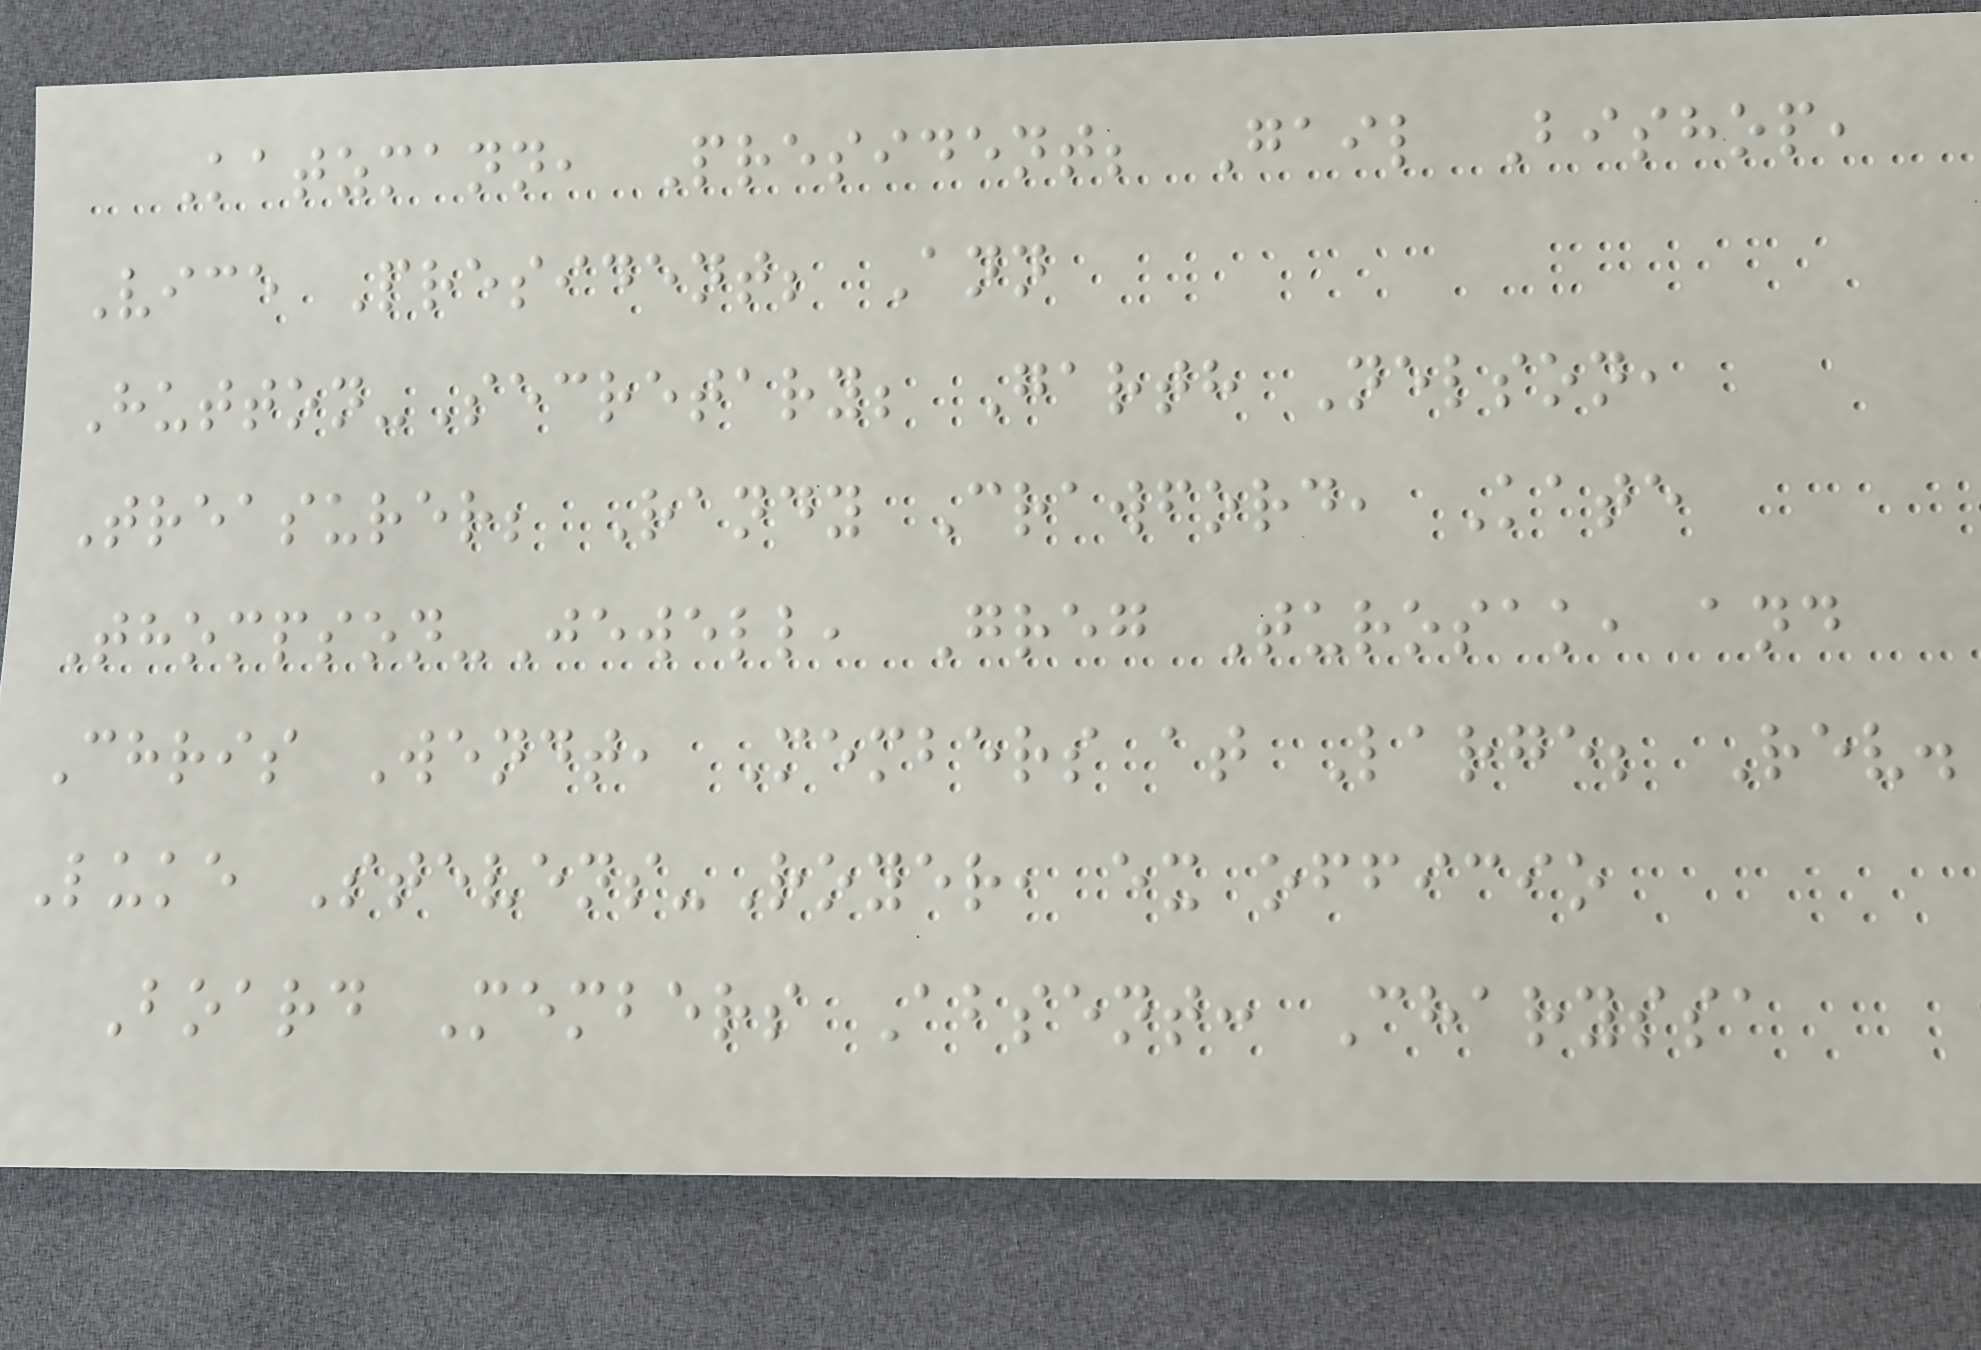Katzmann, President; Gail Bishop,
Vice President; Ann
Hutton-Secretary; Garth Nelson,
Treasurer; Randy Crawford, Kate
Thompson-Jewell, Greg Turosak, and
Chris Wendt, Members at Large; Rev.
Luke Stevens-Royer, ex officio
Board Members Absent: Charyssa
